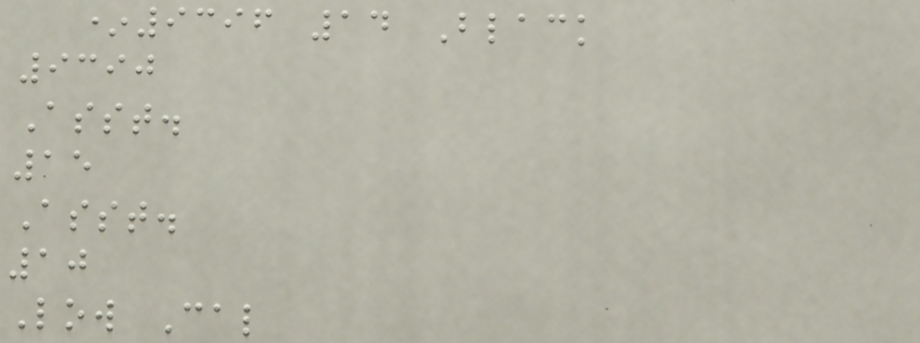*9396 14 Black
9390
Asst.
15
Asst.
10
Low Cal
